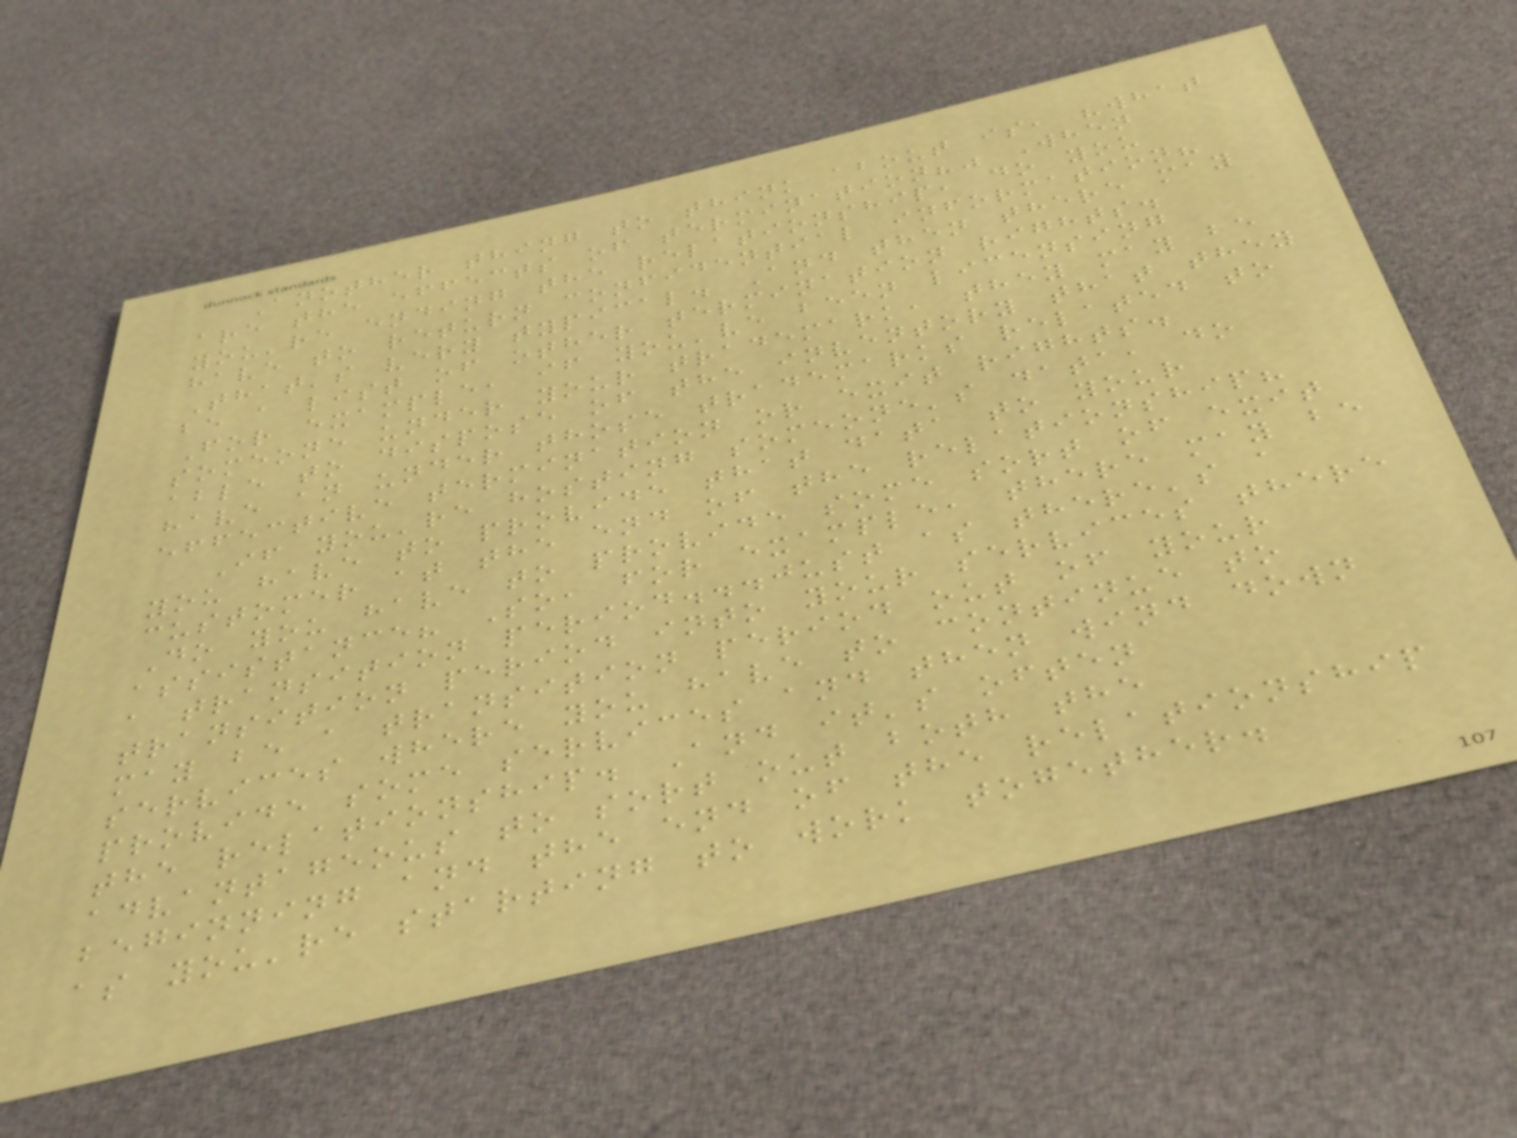Another thing to think about is, "what
are the effects of termination?" When
you're ending the relationship, do you
have to return confidential information?
That's very typical. And then there may
be a list of other termination rights.
For example, if you've been licensing
someone under your trademark, they may be
able to dispose of the inventory that they
have an under those trademarks related to
effective termination or exit rights.
If you're hosting someone's data, do
you have to provide that data to your
customer at the end of the relationship?
Do you have to provide some sort of exit
assistance? So, for example, there may be
a transition period...just as there's a
transition period into your services there
may be a transition period out of your
services where you have to continue to
provide some services and then wind down
the relationship. And it's often
advantageous to sort out both the
beginning and the end of the relationship
as you're starting to work together.
